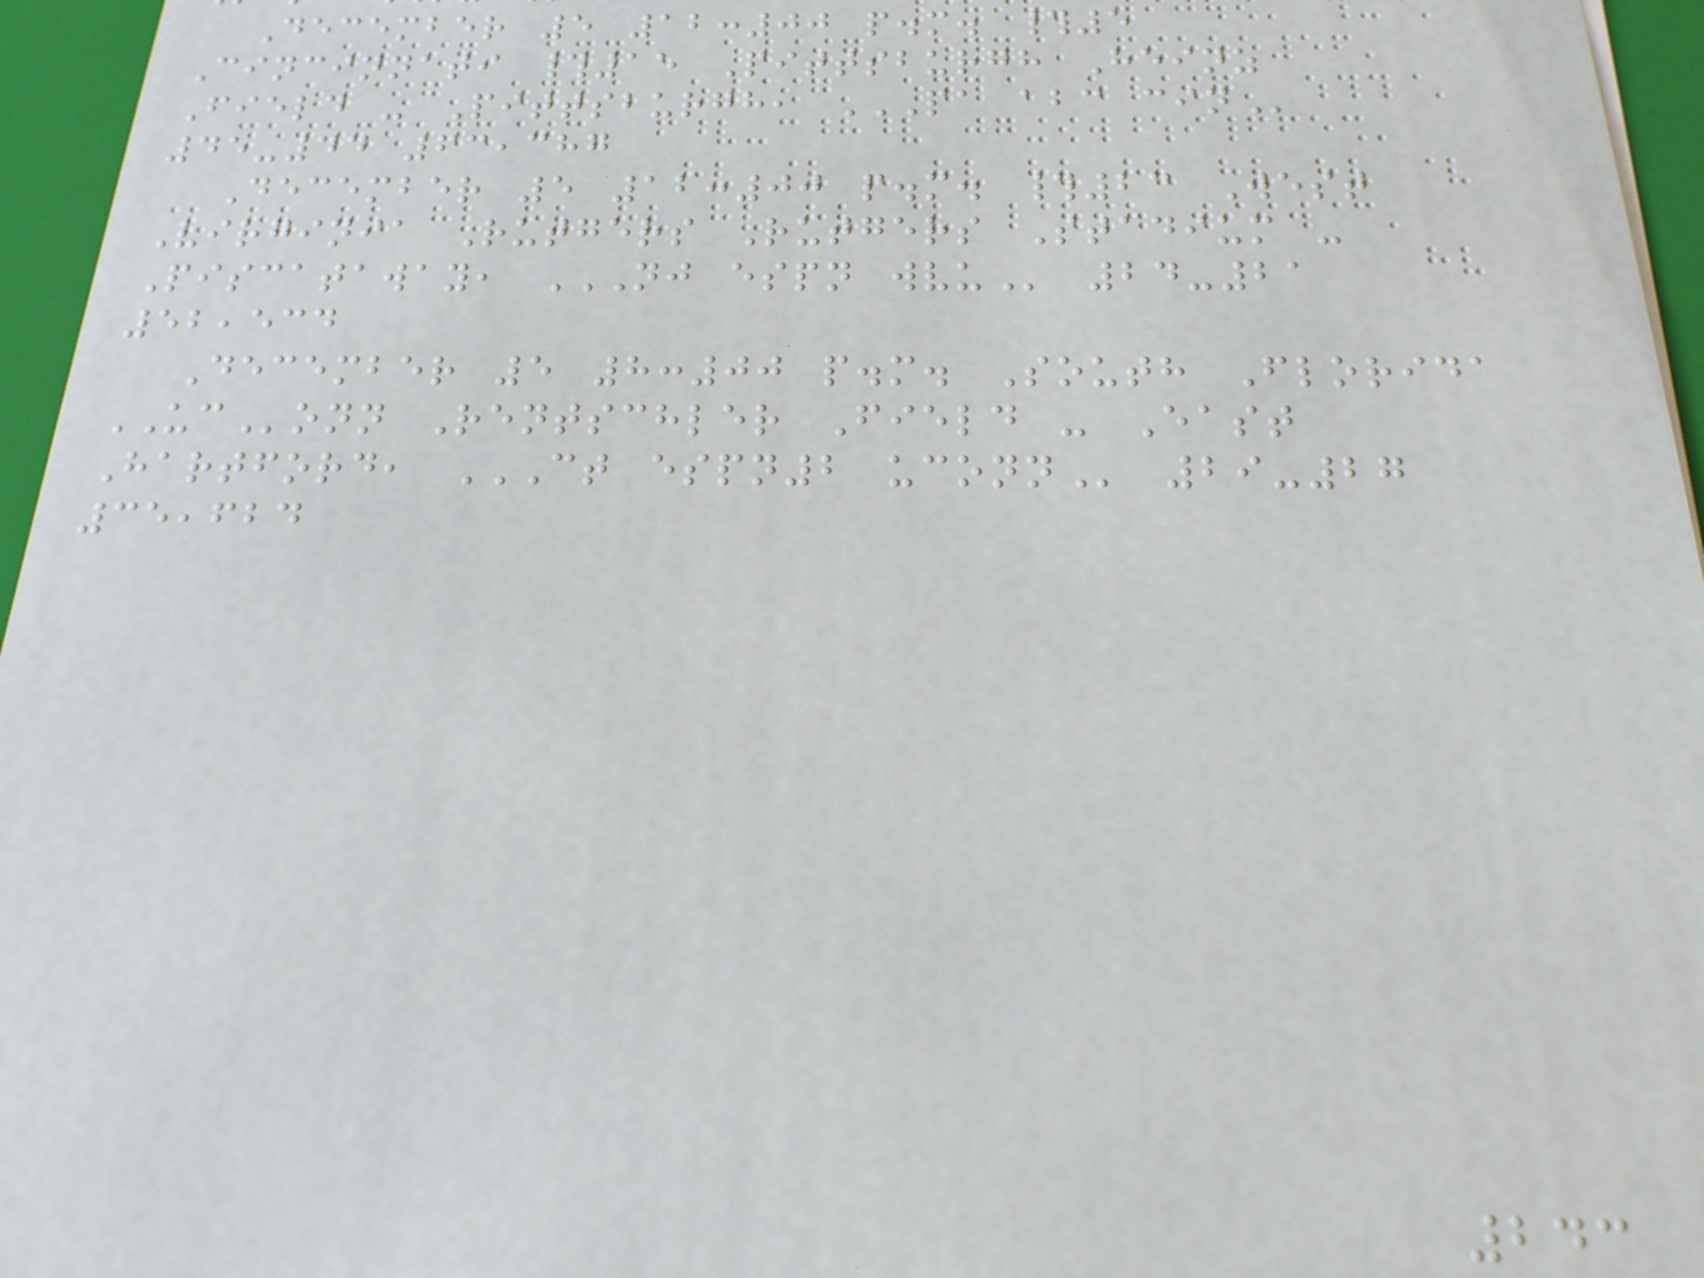December 5 12:00 p.m. #5
Cincinnati #15 Pittsburgh Heinz
Field - Pittsburgh, PA ABC CIN
45-44 63,387
December 5 12:00 p.m. #23 West
Virginia Rutgers Rutgers Stadium -
Piscataway, NJ ESPN WVU 24-21
52,534
December 5 8:00 p.m. South Florida
UConn Rentschler Field - East
Hartford, CT ESPN2 UCONN 29-27
35,624
243
